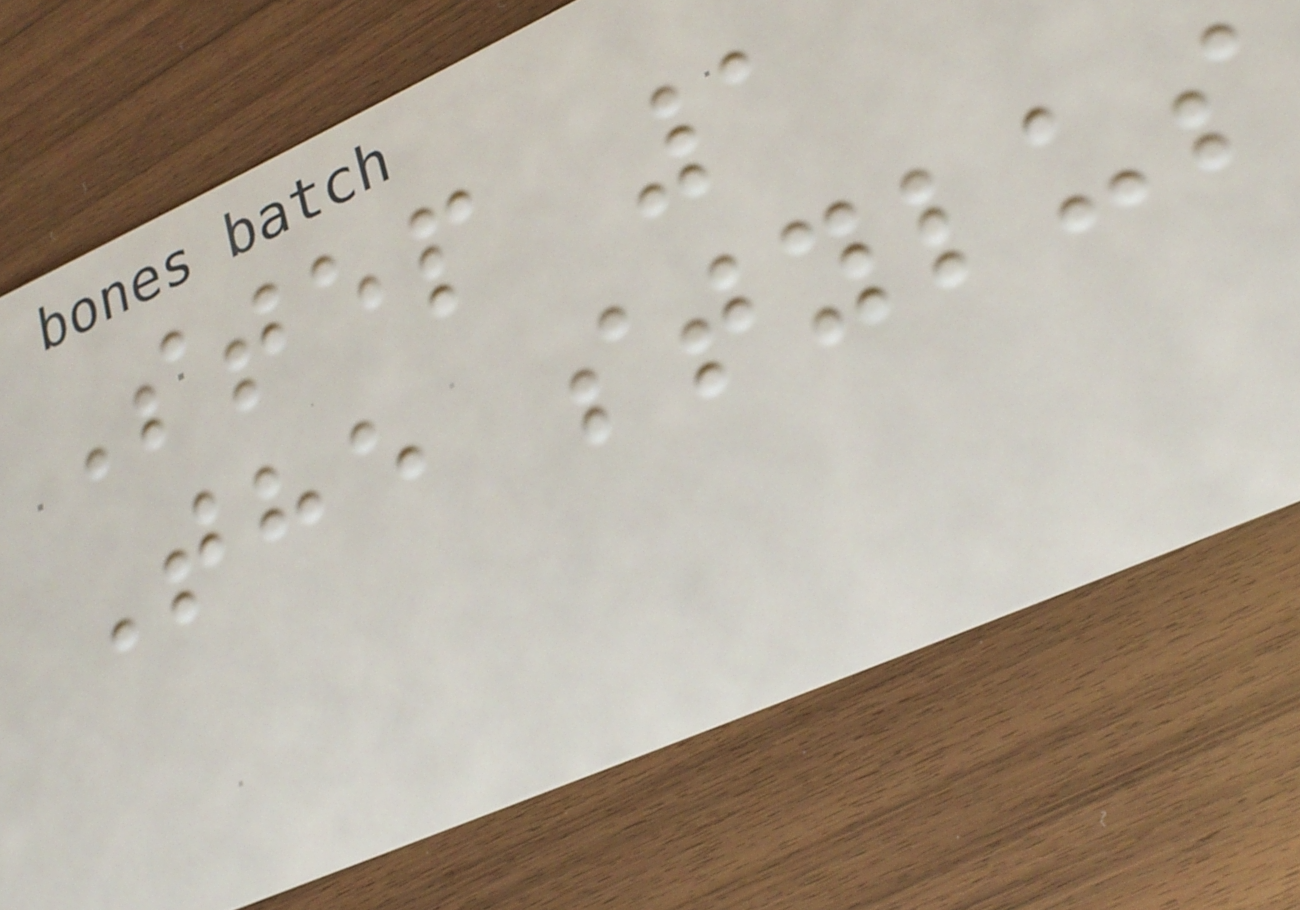Step 1
The stylus
